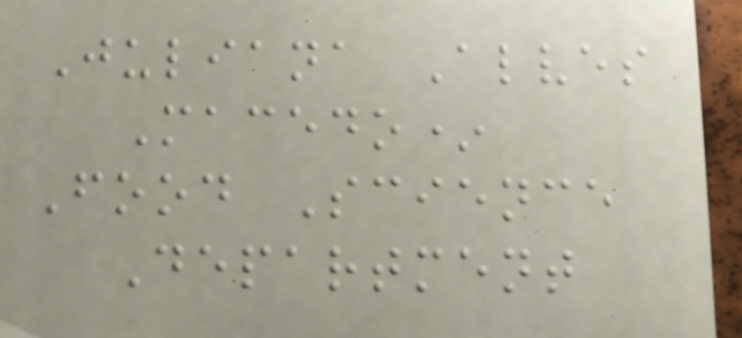Juliana Alves
Macedo*
Food Science
Department
